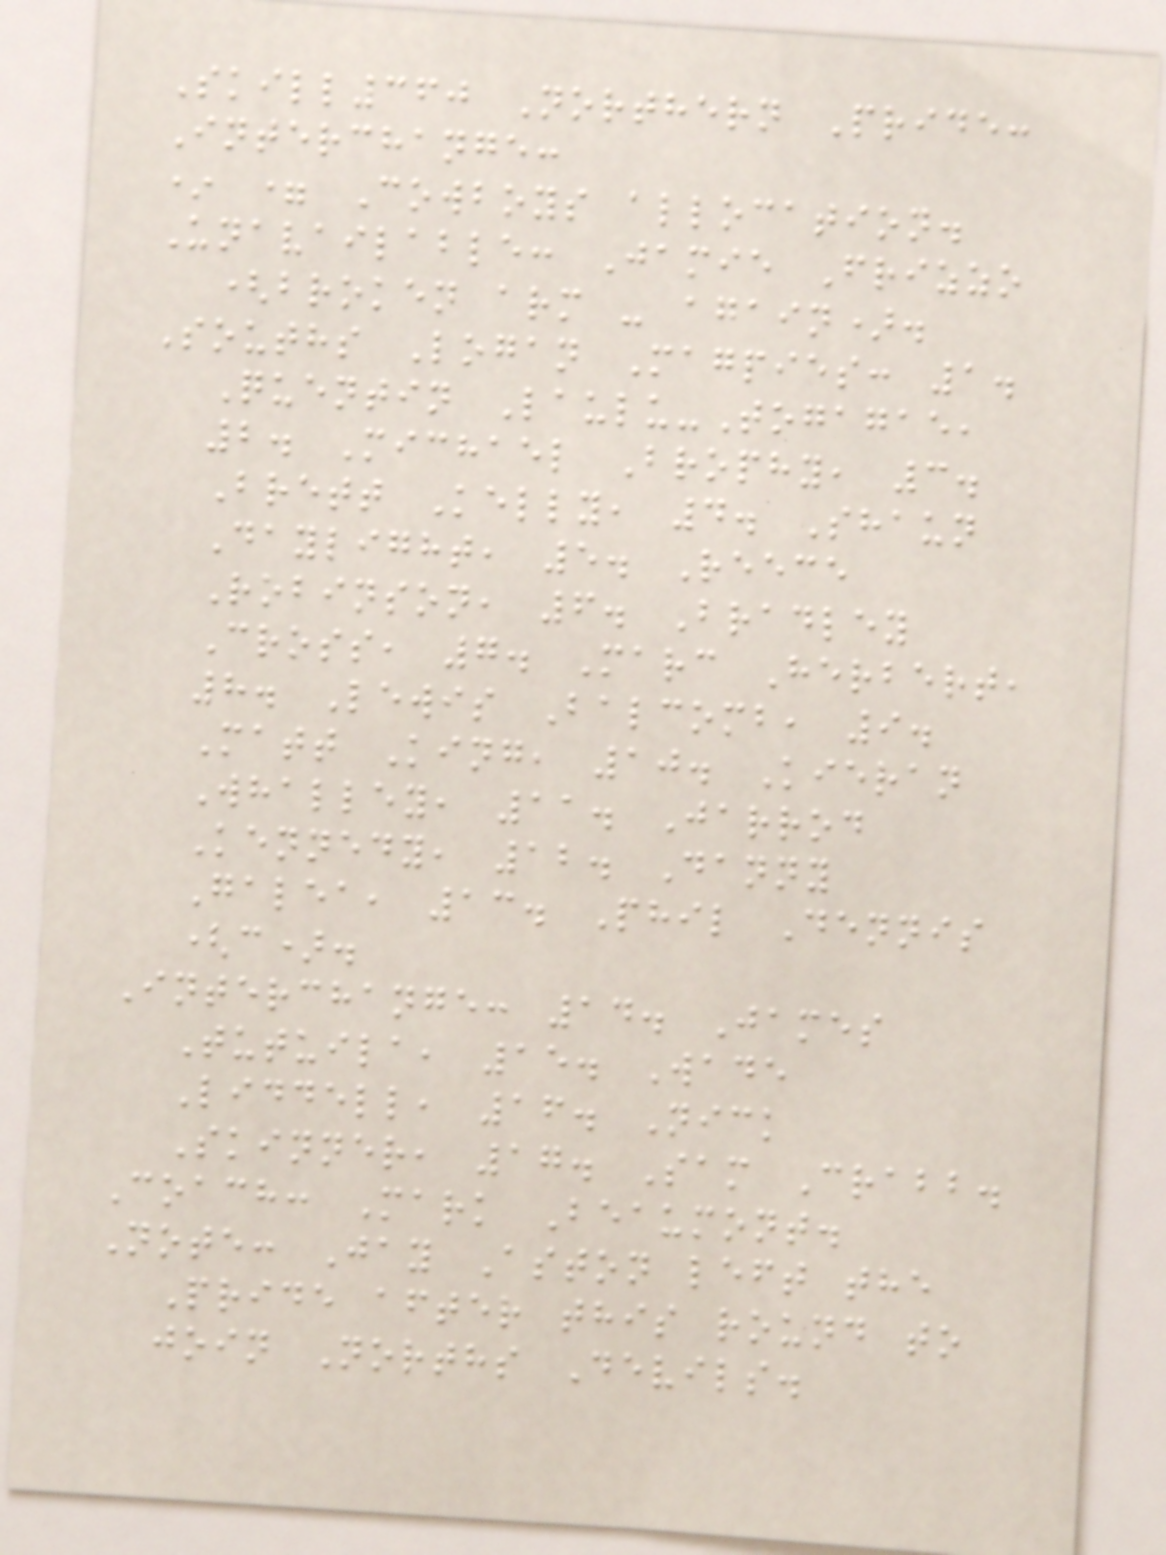Skill360 Northern Pride:
Interchange:
* = Cowboys allocation.
Unavailable: Jamie Frizzo
(broken arm - again).
Souths Logan Magpies: 1.
Quentin Laulu-Togagae,
2. Michael Brophy, 3.
Brett Kelly, 4. Shaun
Daylight, 5. Reece
Robinson, 6. Bradley
Cross, 7. Marc Herbert,
8. Lewis Balcomb, 9.
Matt King, 10. Kieran
Whalley, 11. Jarrod
Kennedy, 12. Danny
Galea, 13. Phil Dennis
(c).
Interchange: 14. James
Tutuila, 15. Wade
Liddell, 16. Nick
Skinner, 17. Sam Crabb.
Coach: Mark Beaumont.
Note: Jay Aston left the
Pride after this round to
join Norths Devils.
